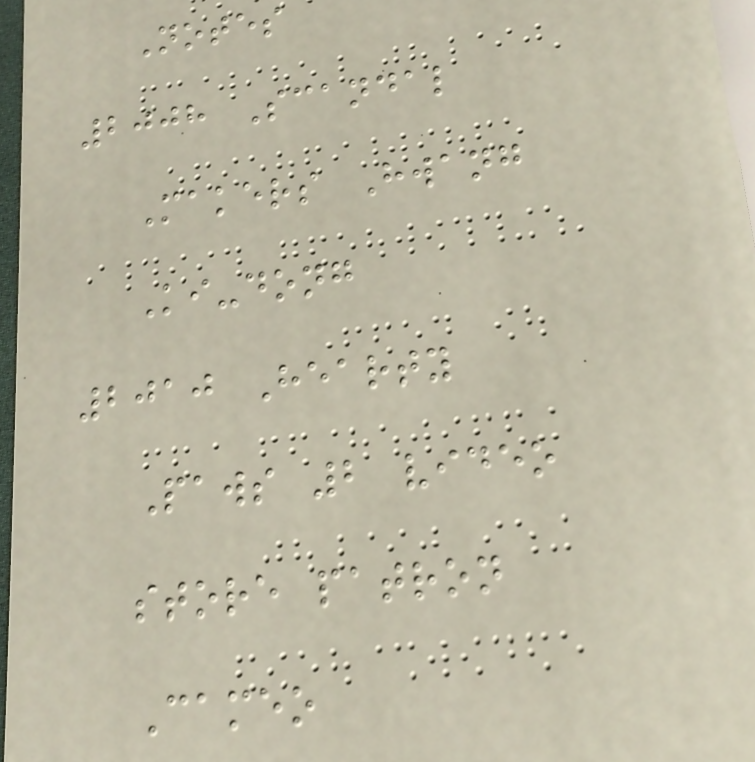Notes
2008 Scandal
Makers Hwang
Ki-dong
2010 Hearty
Paws 2 video
store patron
Cameo
